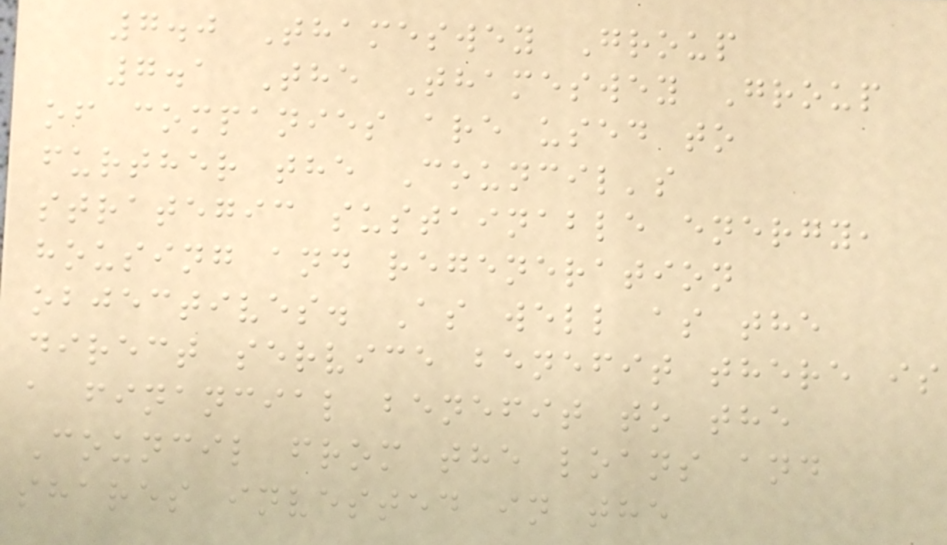7.0 Thameswey Group
7.1 The Thameswey Group
of companies are used to
further the Council's
strategic sustainable energy,
housing and regeneration
objectives. As well as the
direct service benefit there is
a financial benefit to the
Council from the loans and
shares invested in the
